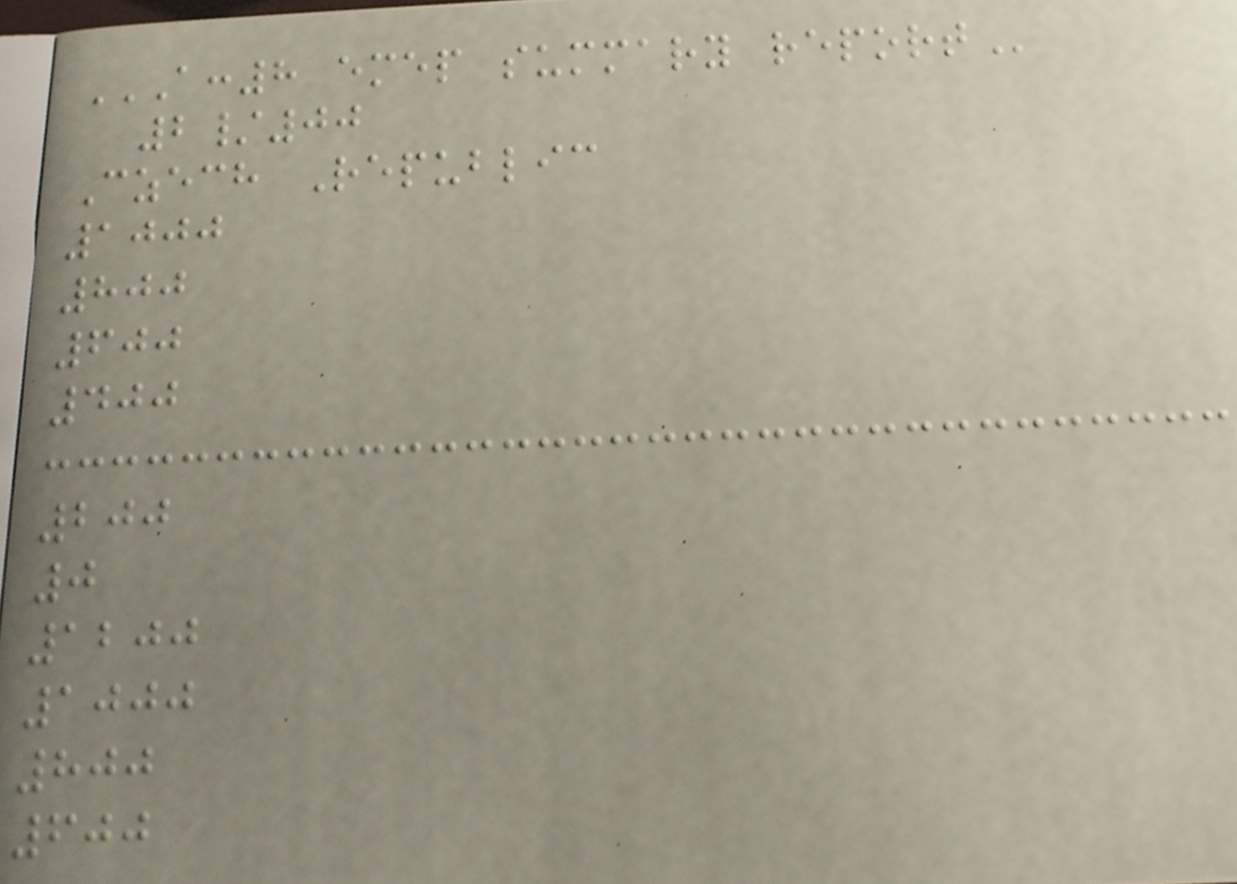A:8 EMEP SUMMARY REPORT
2/00
Czech Republic
1000
800
600
400
200
0
1200
1000
800
600
